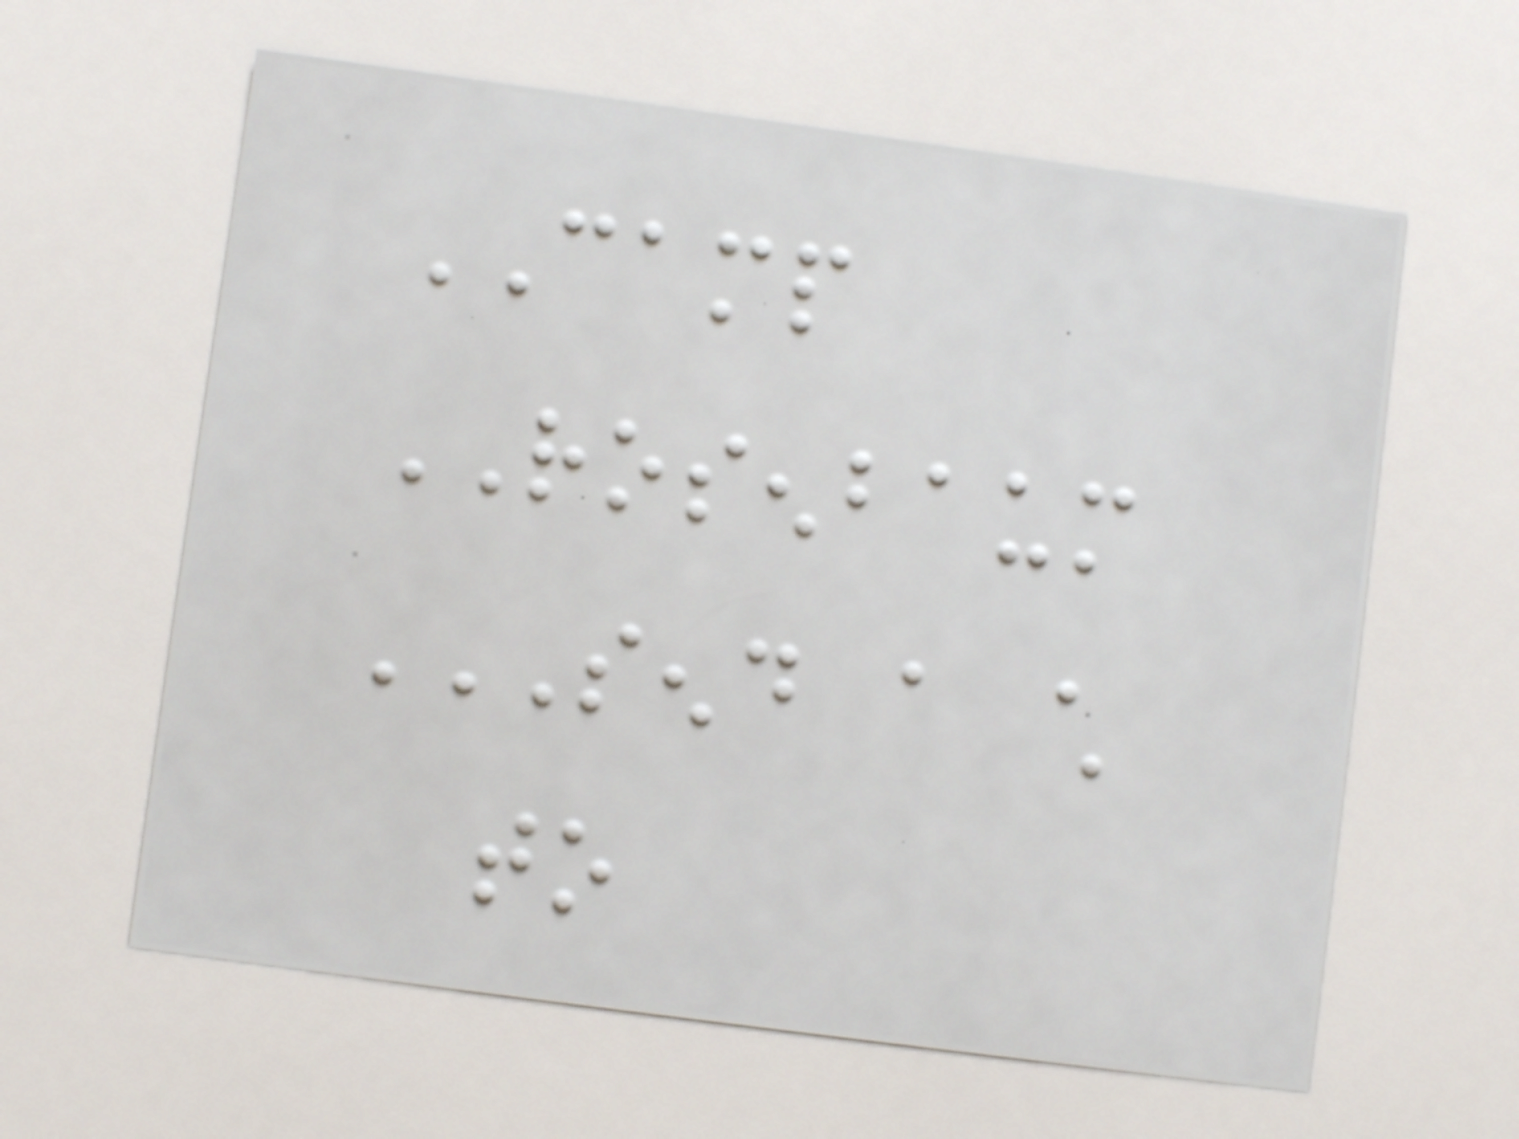CAMP
ROSENBAUM
SEND A CHILD
TO
